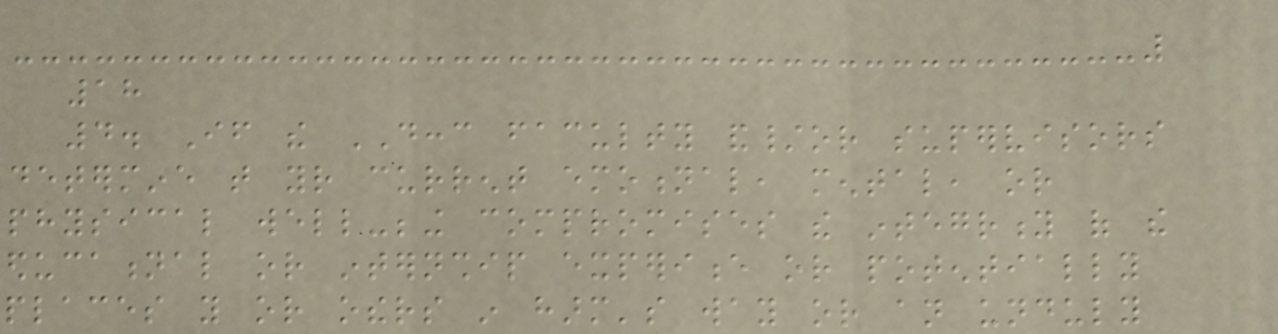18
4. If the DCCC faculty and/or supervisors
determine that your current emotional, mental, or
physical well-being compromises the integrity of the
educational or internship experience or potentially
places you or others in harm's way or an unduly
